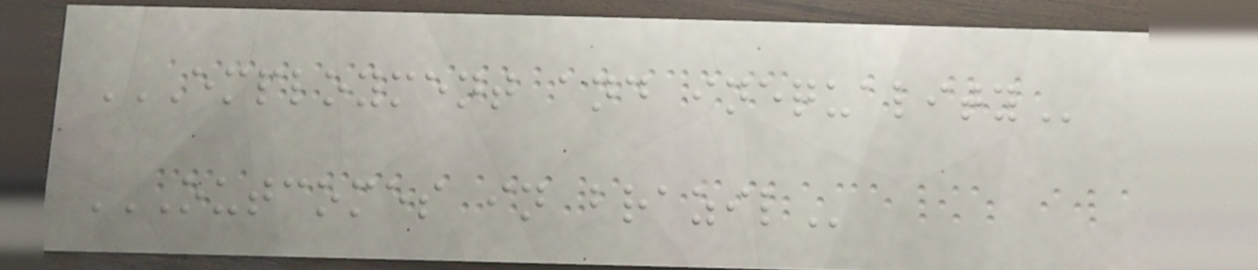EMPLOYMENT AND INEQUALITY
OUTCOMES IN BRAZIL
